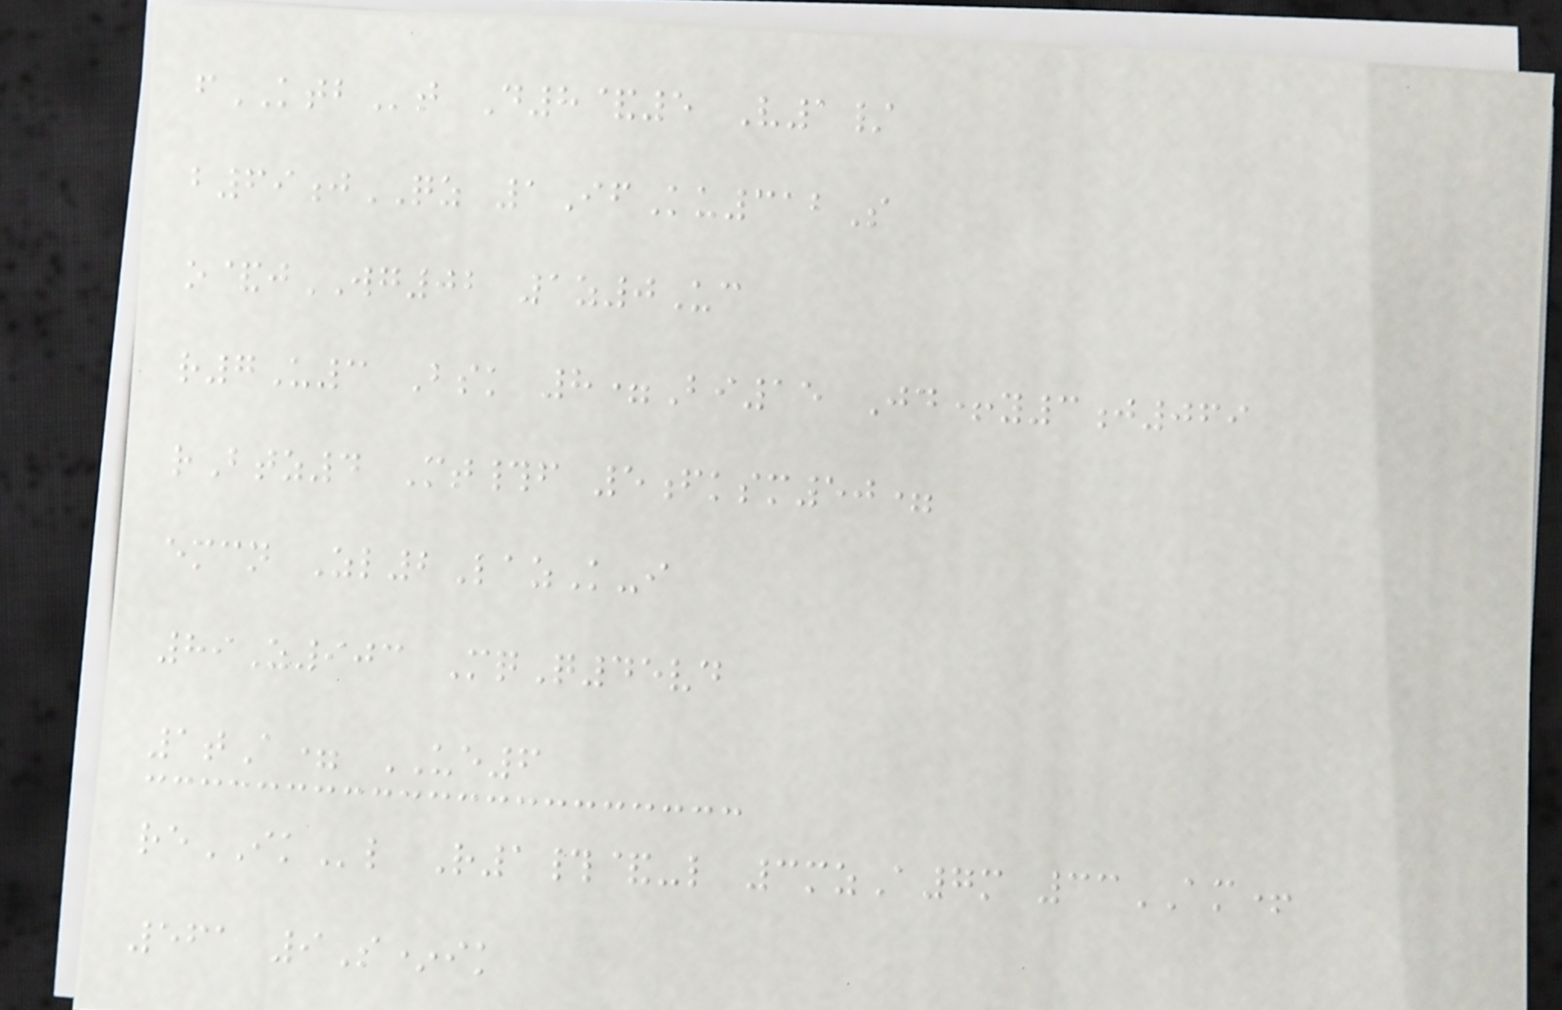fKTBt D8&5 V1/
b69jQZ 1IfKu312S
o&jWG02 1z0Uc
r7U3 Bsk 8=Bi15 Jd+y3j069
rBtz4 Mt#f 5fksm50=
emcn Zl2LazK-i
89Z903 MqQ45vd
1tA= UE6
reIKl R1#&-l 3mzA7m 33AM+
561 9S*ik
